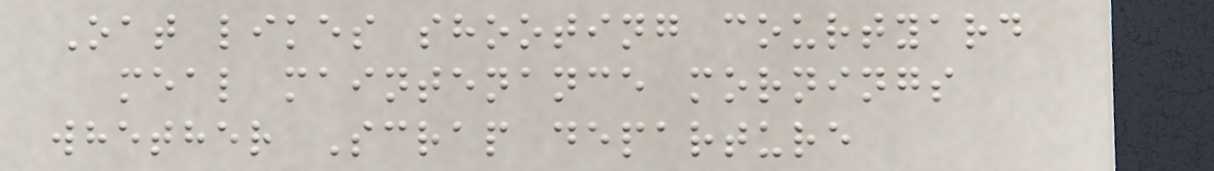Oat likes shooting courtyard
meal maintenance mornings
whether Scrap departure
